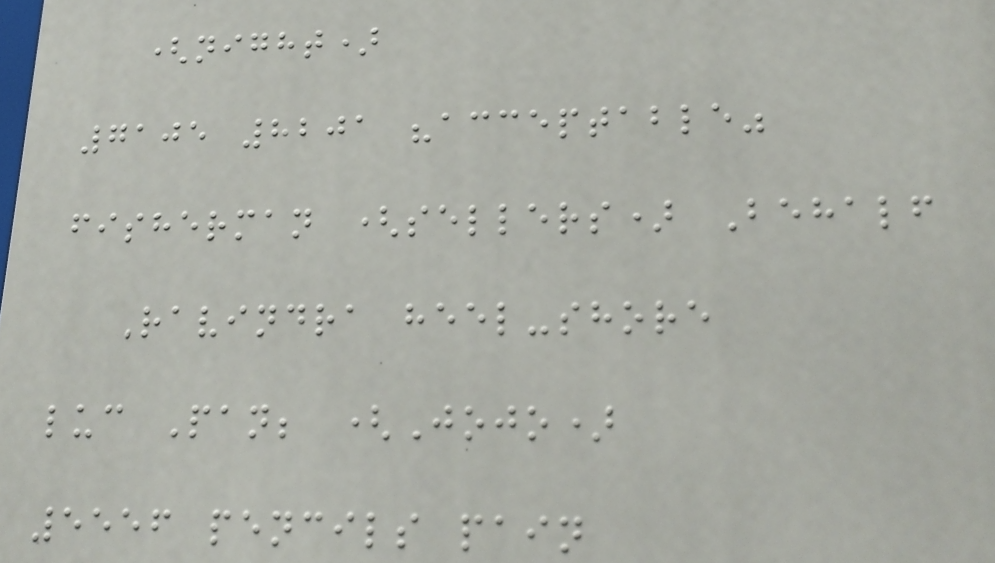(night)
7105 8201 "acceptable"
fisherman (sellers) Behalf
Ravindra heel-shore
luc Pan; (Jojo)
5556 pencils pain
